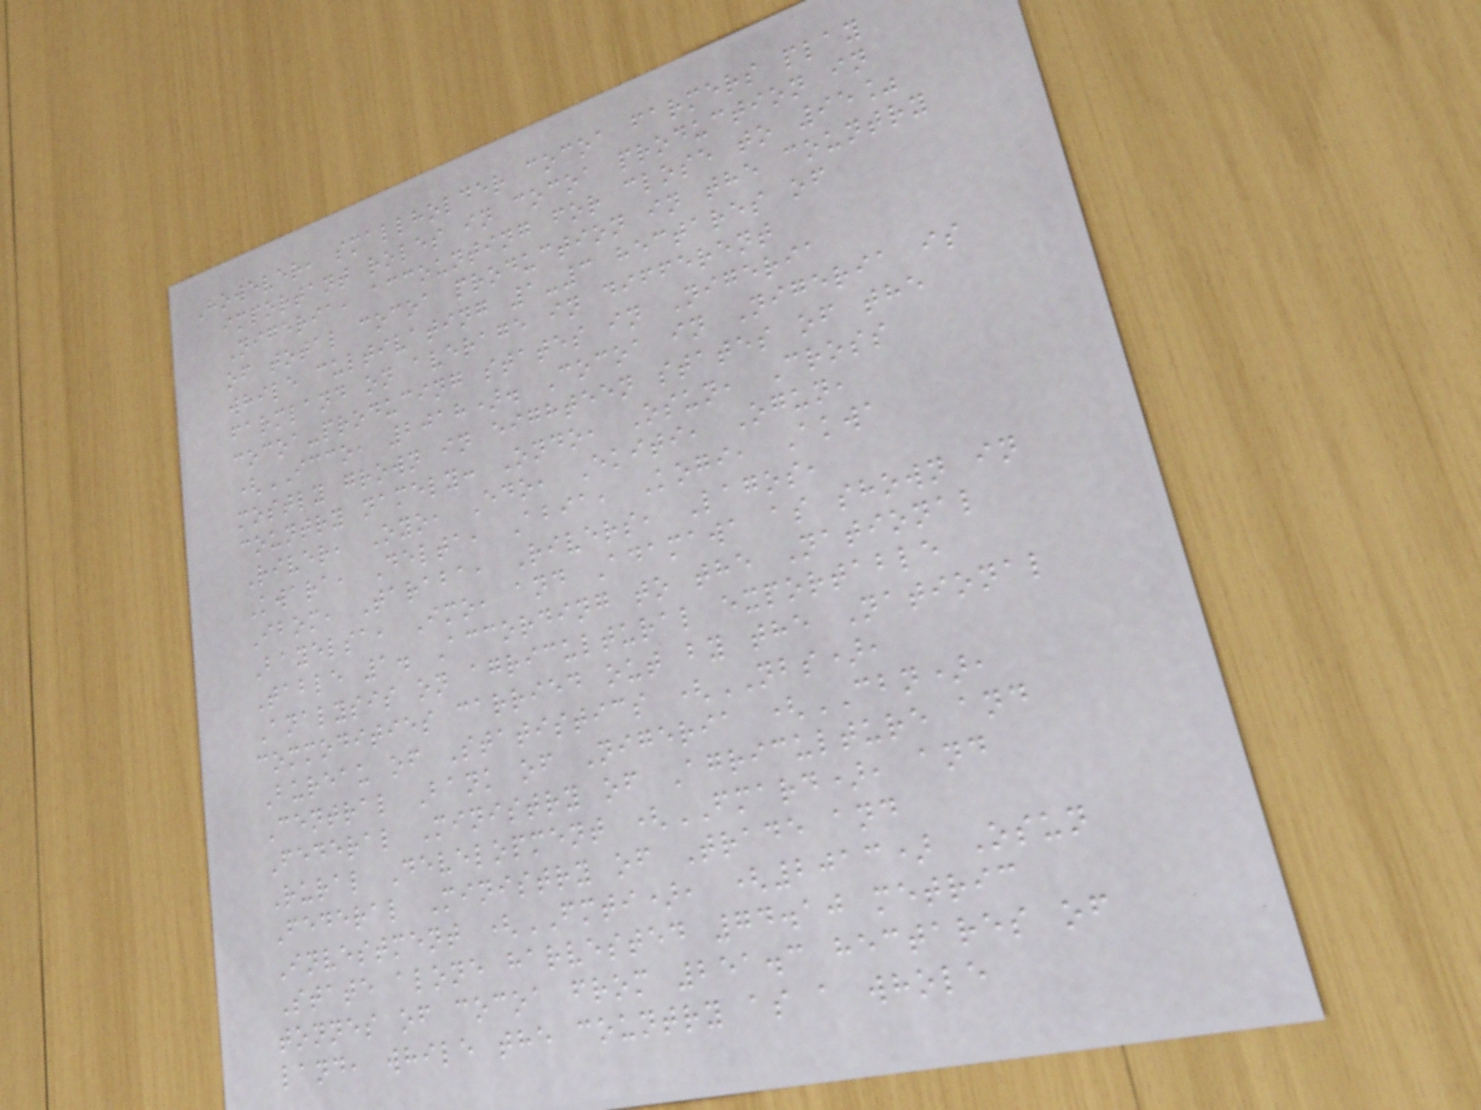However, smallholder cocoa farmers play
important roles in cocoa production in
Nigeria, accounting for close to 95%
of total cocoa production in the country
while cultivating 1-3 hectares of
farmland on average in different
cocoa-producing states in Nigeria
(ICCO, 2018). Cocoa in Nigeria is
mostly grown in eighteen states of the
country namely: Ondo, Osun, Cross
River, Oyo, Edo, Ekiti, Ogun,
Kwara, Delta, Abia, Kogi, Akwa
Ibom, Taraba, Rivers, Lagos,
Bayelsa, Imo, and Adamawa as shown in
Table 1. According to the National
Analysis on agricultural exportable
commodities carried out by the National
Bureau of Statistics (NBS),
Central Bank of Nigeria (CBN),
Federal Ministry of Agriculture and
Rural Development (FMARD), and
Federal Ministry of Trade and
Investment (FMTI), (2013) Osun
State alone harvested 74.10 metric
tonnes of cocoa from 251.3 hectares of
land, while the country as a whole
